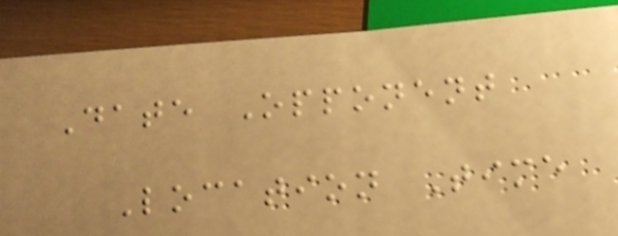Date Opponent
Location Time
